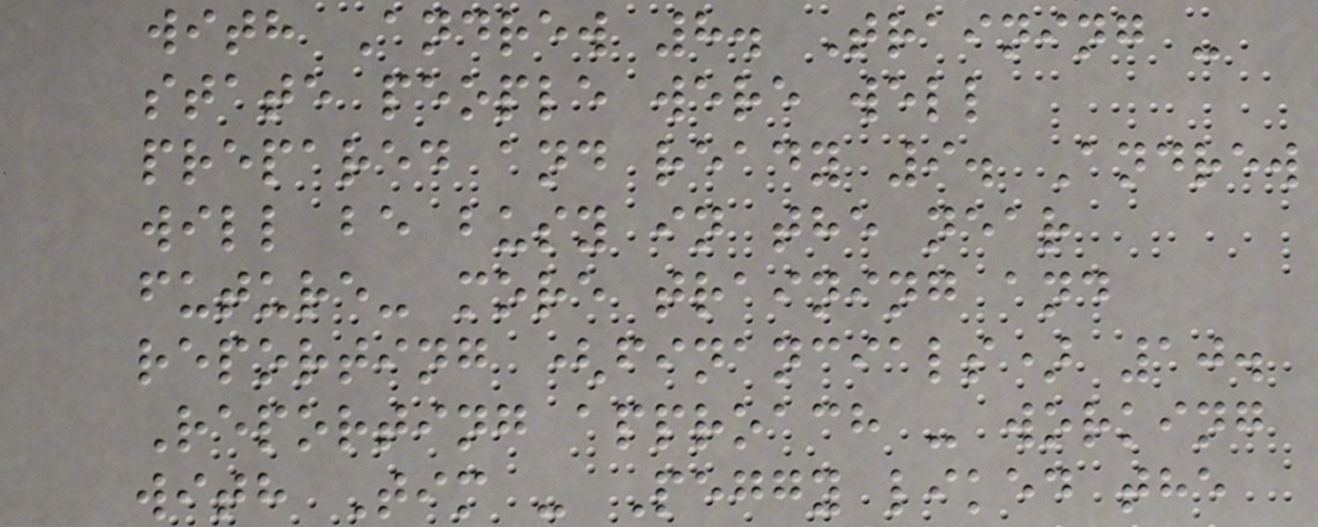with Andrew 8. Training -
state people were well
prepared and ready 9. Andrew
will be busy in the near
future- more training and
reporting (financials) 10.
Reporting approach - working
with Tim - Peggy liked the
